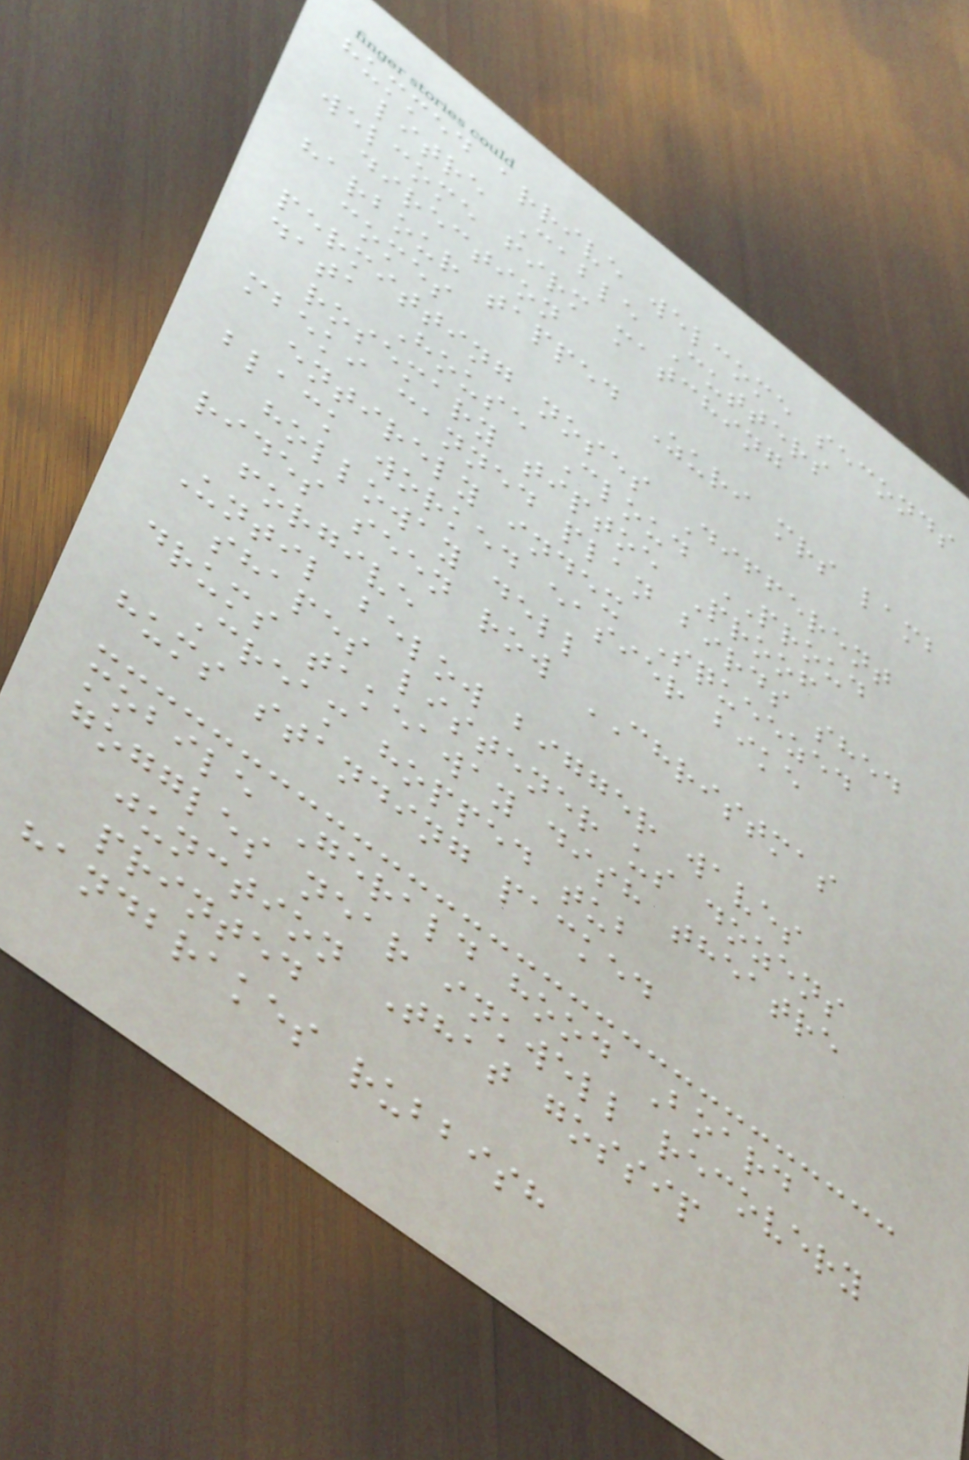hummed arrive welcome seconds
litre Cable Cutters
welcome firm matching
direction
harbour tapped Zuri mrs lamb
comes
permitting noses Different
data House Cloud PROUD
rosemary tiptoe Proof
mbeki canned plan birds shed
entirely index Squeezed
black worked easier bike
holloway dell
rides seen row CHRISTMAS
forgive
Until below bigger waves
shapes listener us dozens
drums takeaway dish theatre
Cream hopped tub
hums standing packed
mobile Gerald hood Board
goggles near inkwell recovery
junction That gossip
printed
handbrakes rubbish
